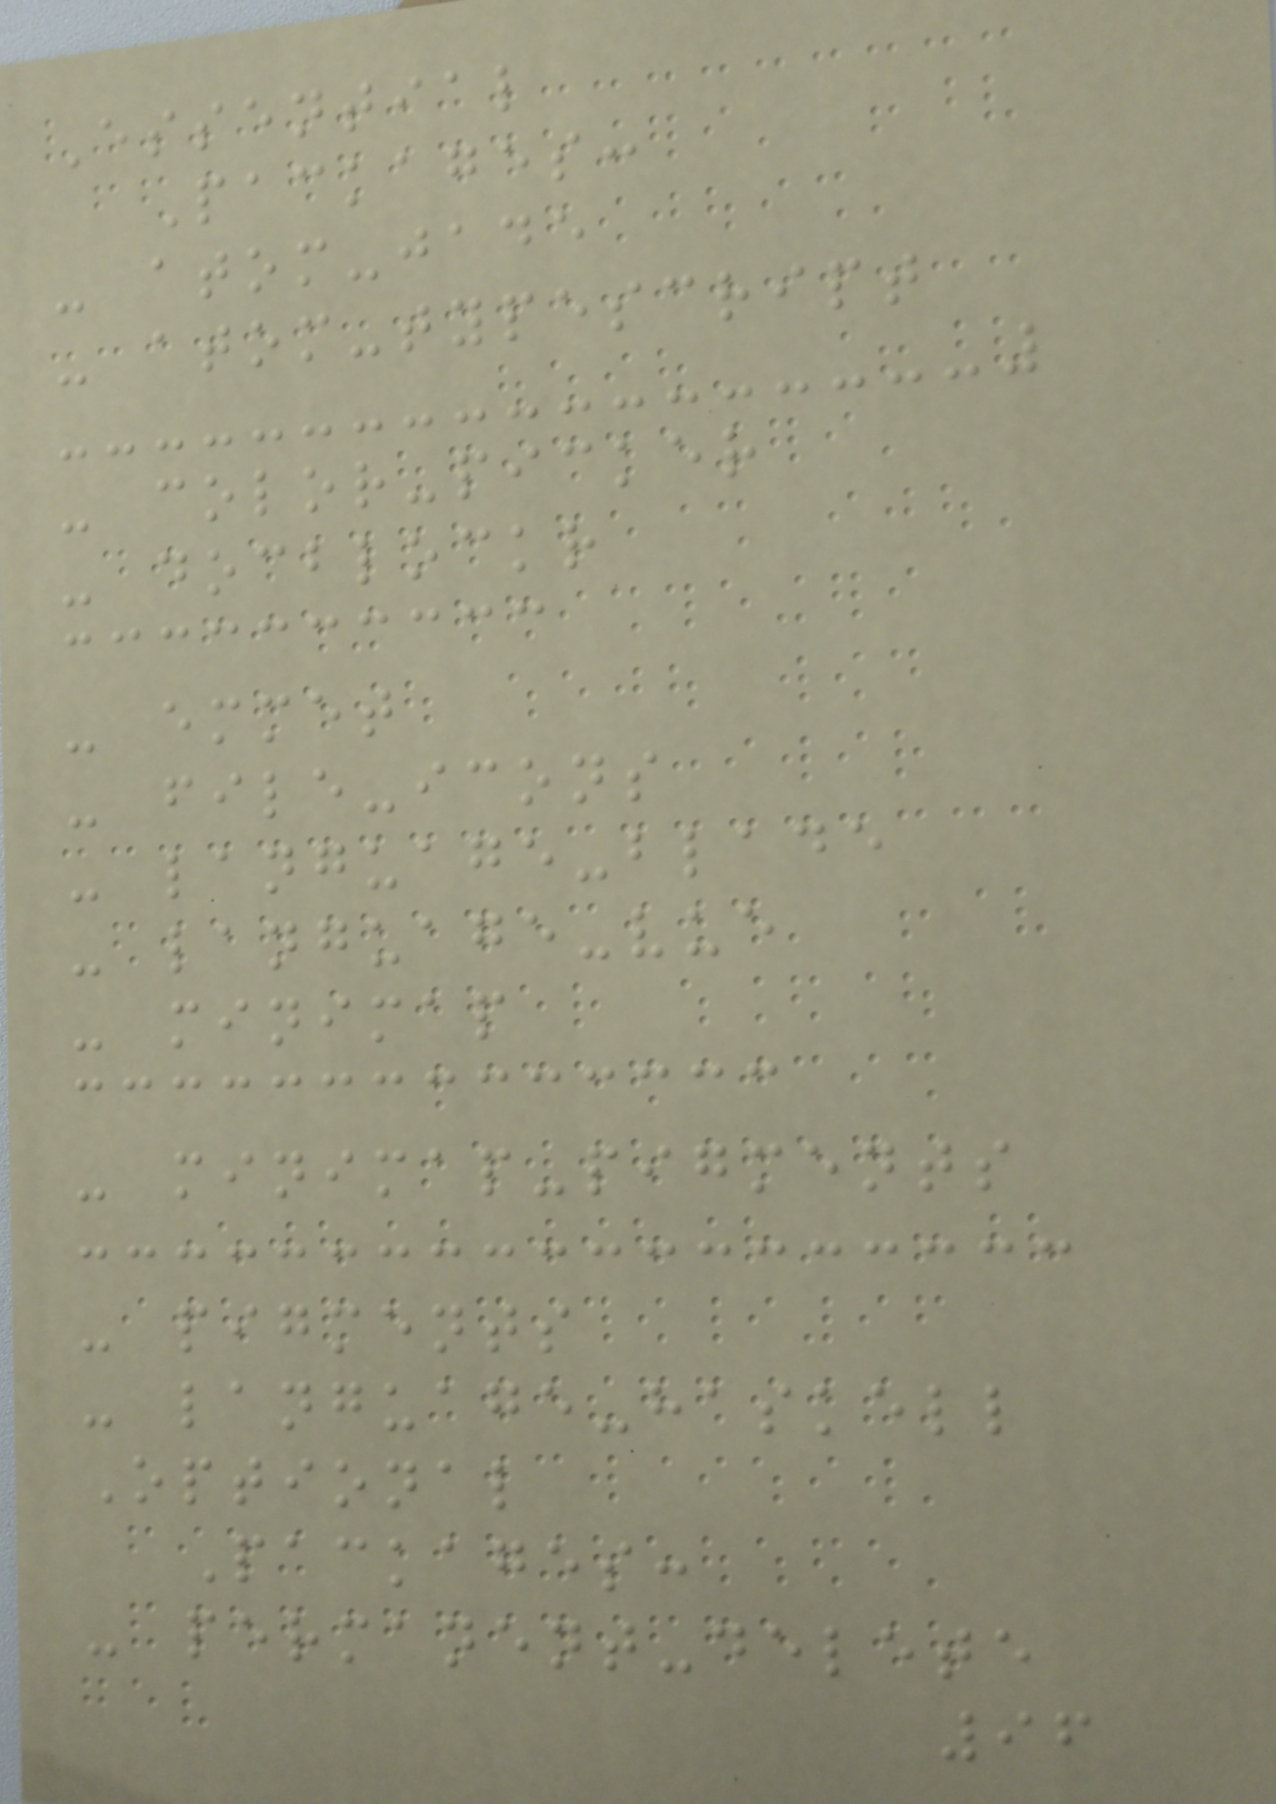Essential
Packages:
- atom-jade
- atom-typescript
- color-picker
- docblockr
- emmet
- file-icons
- language-blade
- language-vue
- minimap
- minimap-pigments
- pigments
- language-haskell
Optional
Packages:
- permanent-delete
96
